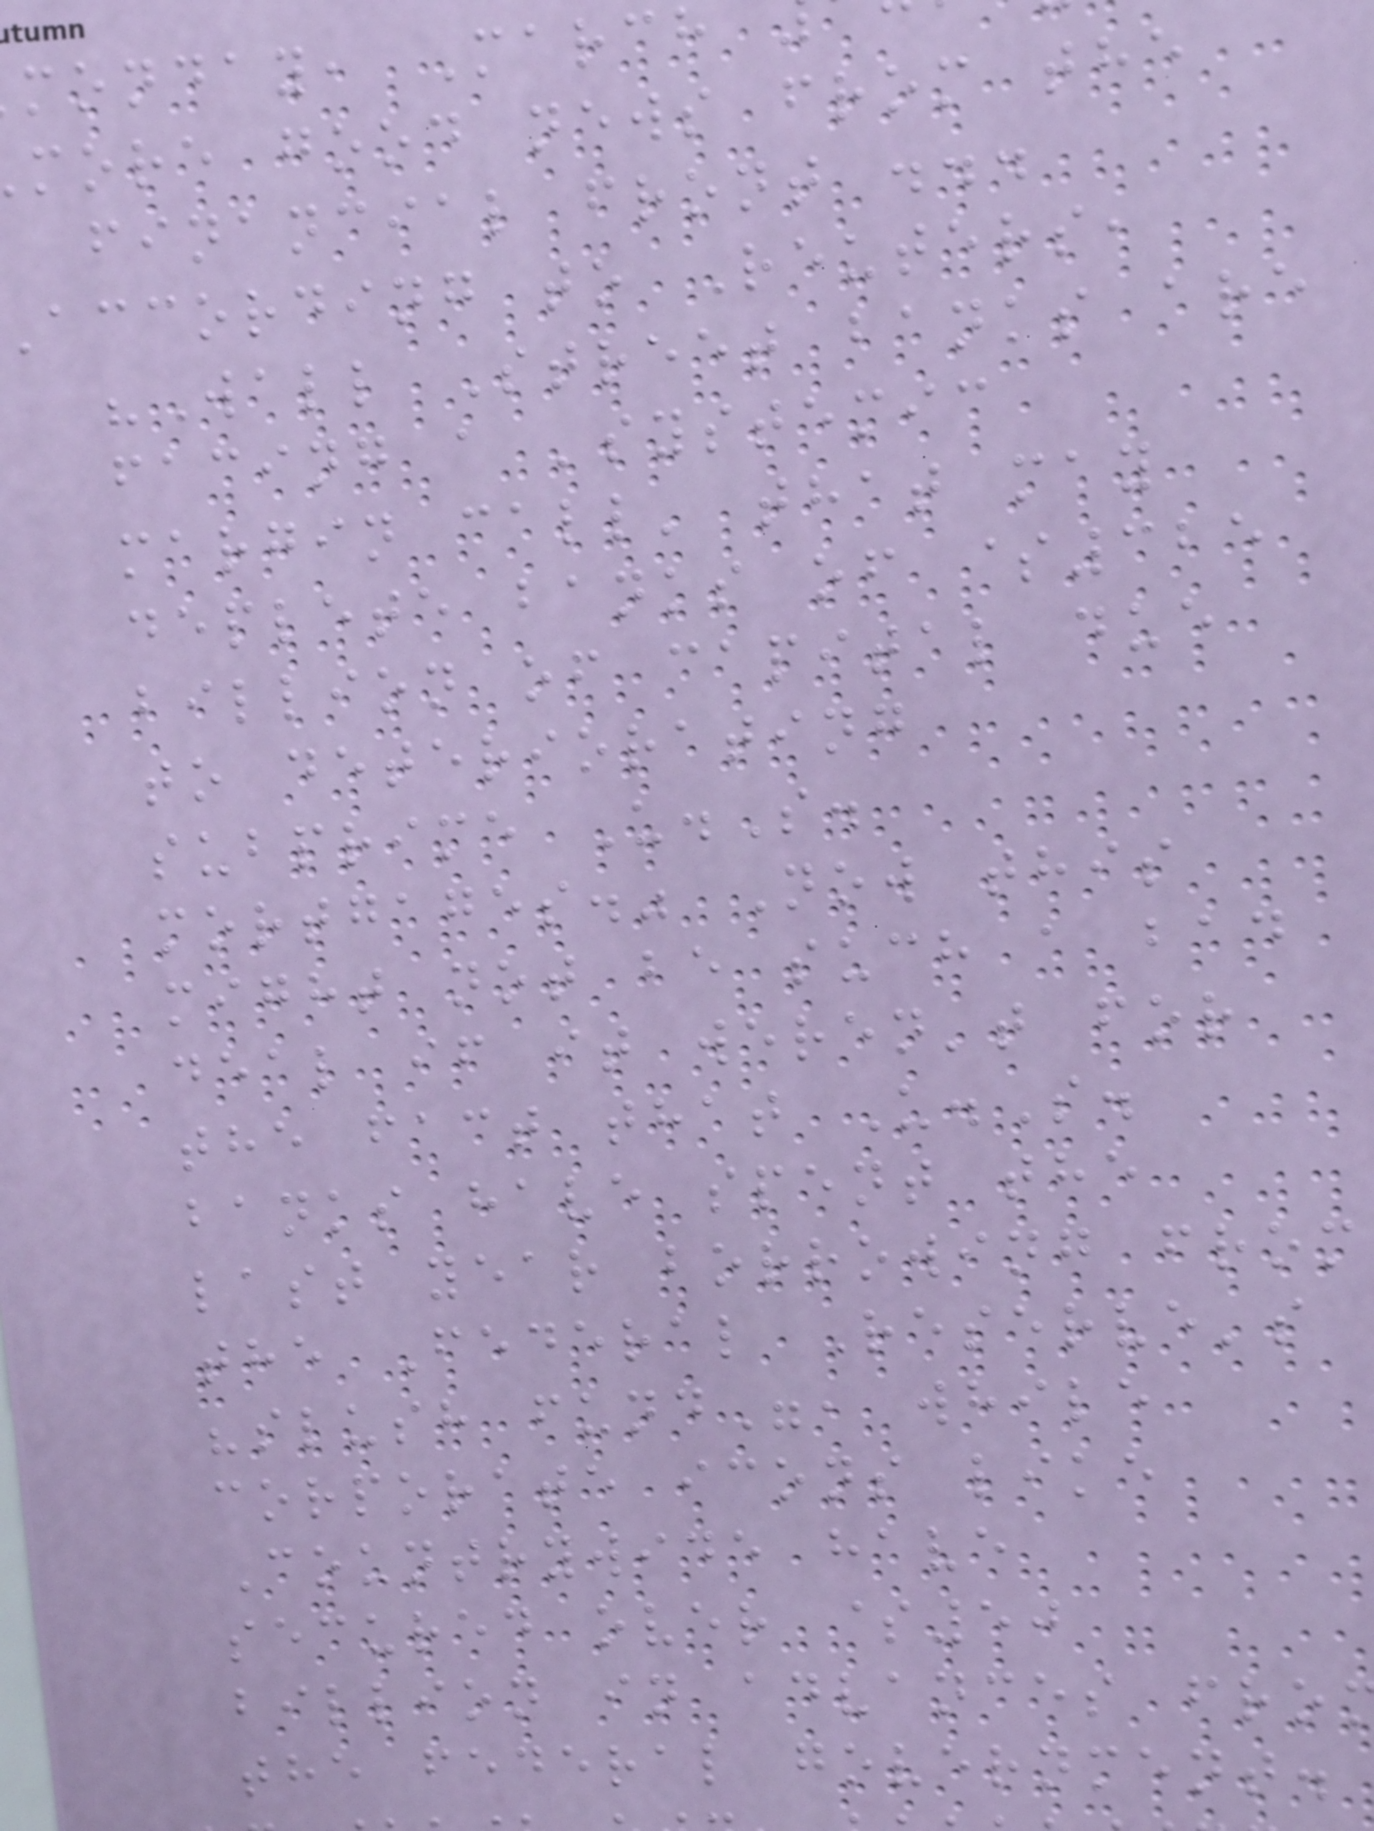monday, March
more good news from the
financial front ...
according to Reuters,
"Wall Street banks are
facing a 'systemic
margin call' that may
deplete banks of $325
billion of capital due
to deteriorating
subprime U.S.
mortgages." Now this
might not be such a bad
deal if it weren't for
the fact that U.S.
banks have spent the
last year borrowing from
the Federal Reserve's
"slush fund", while
corporate icons like
Countrywide have
secured over $50
billion in advances fro
the federal government.
